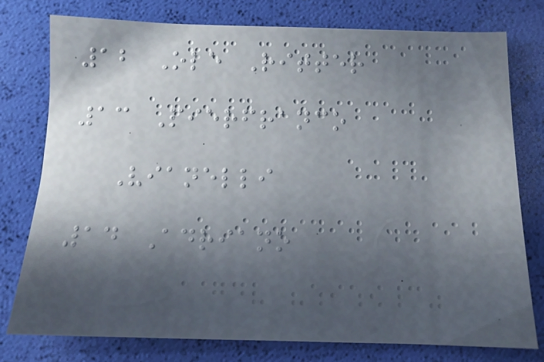12 Ole Ritter
13 Pierfranco
Vianelli
14 Adriano
